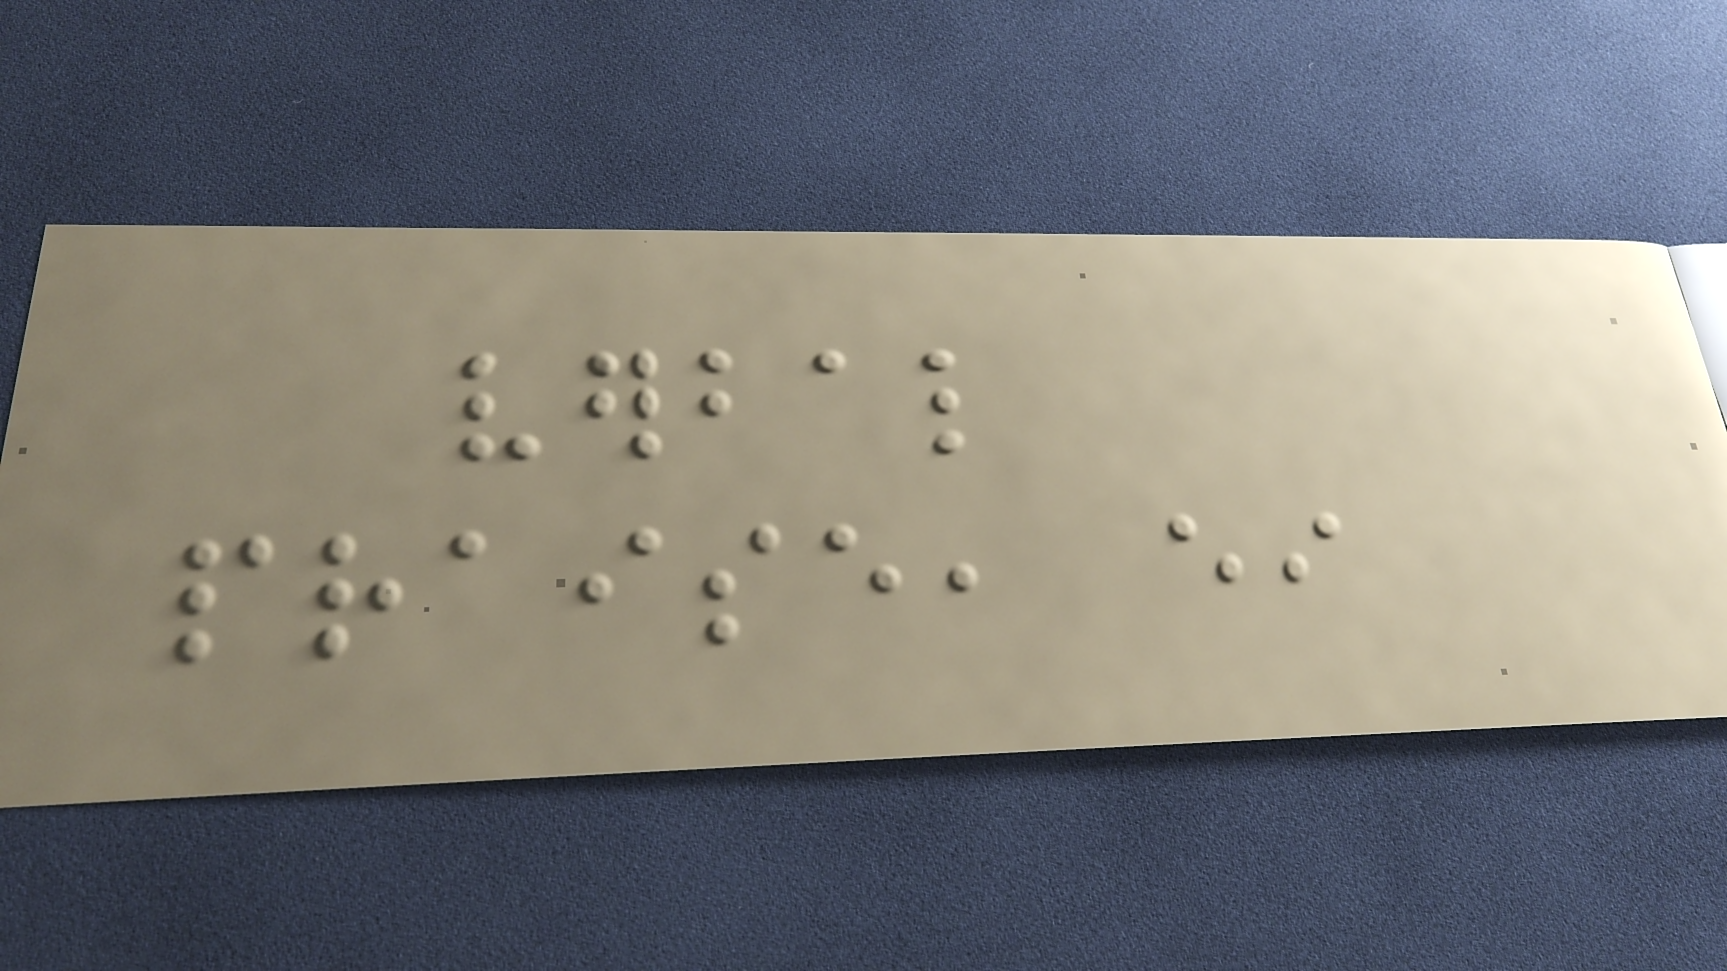verbal
praise, either
